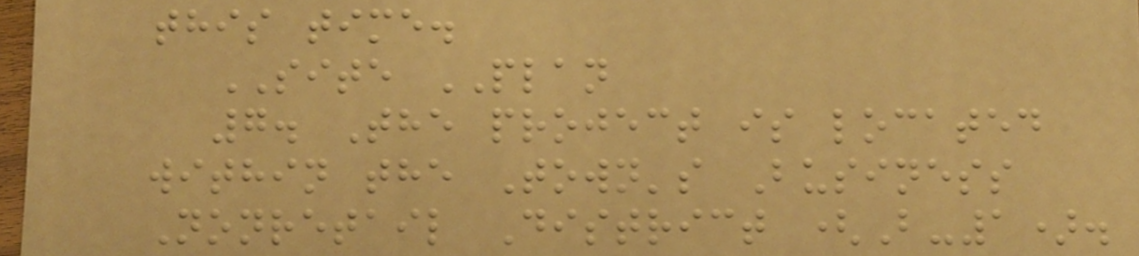this time.
SITE PLAN
7. The project is located
within the Town's Business
Nonretail District (B-1).
